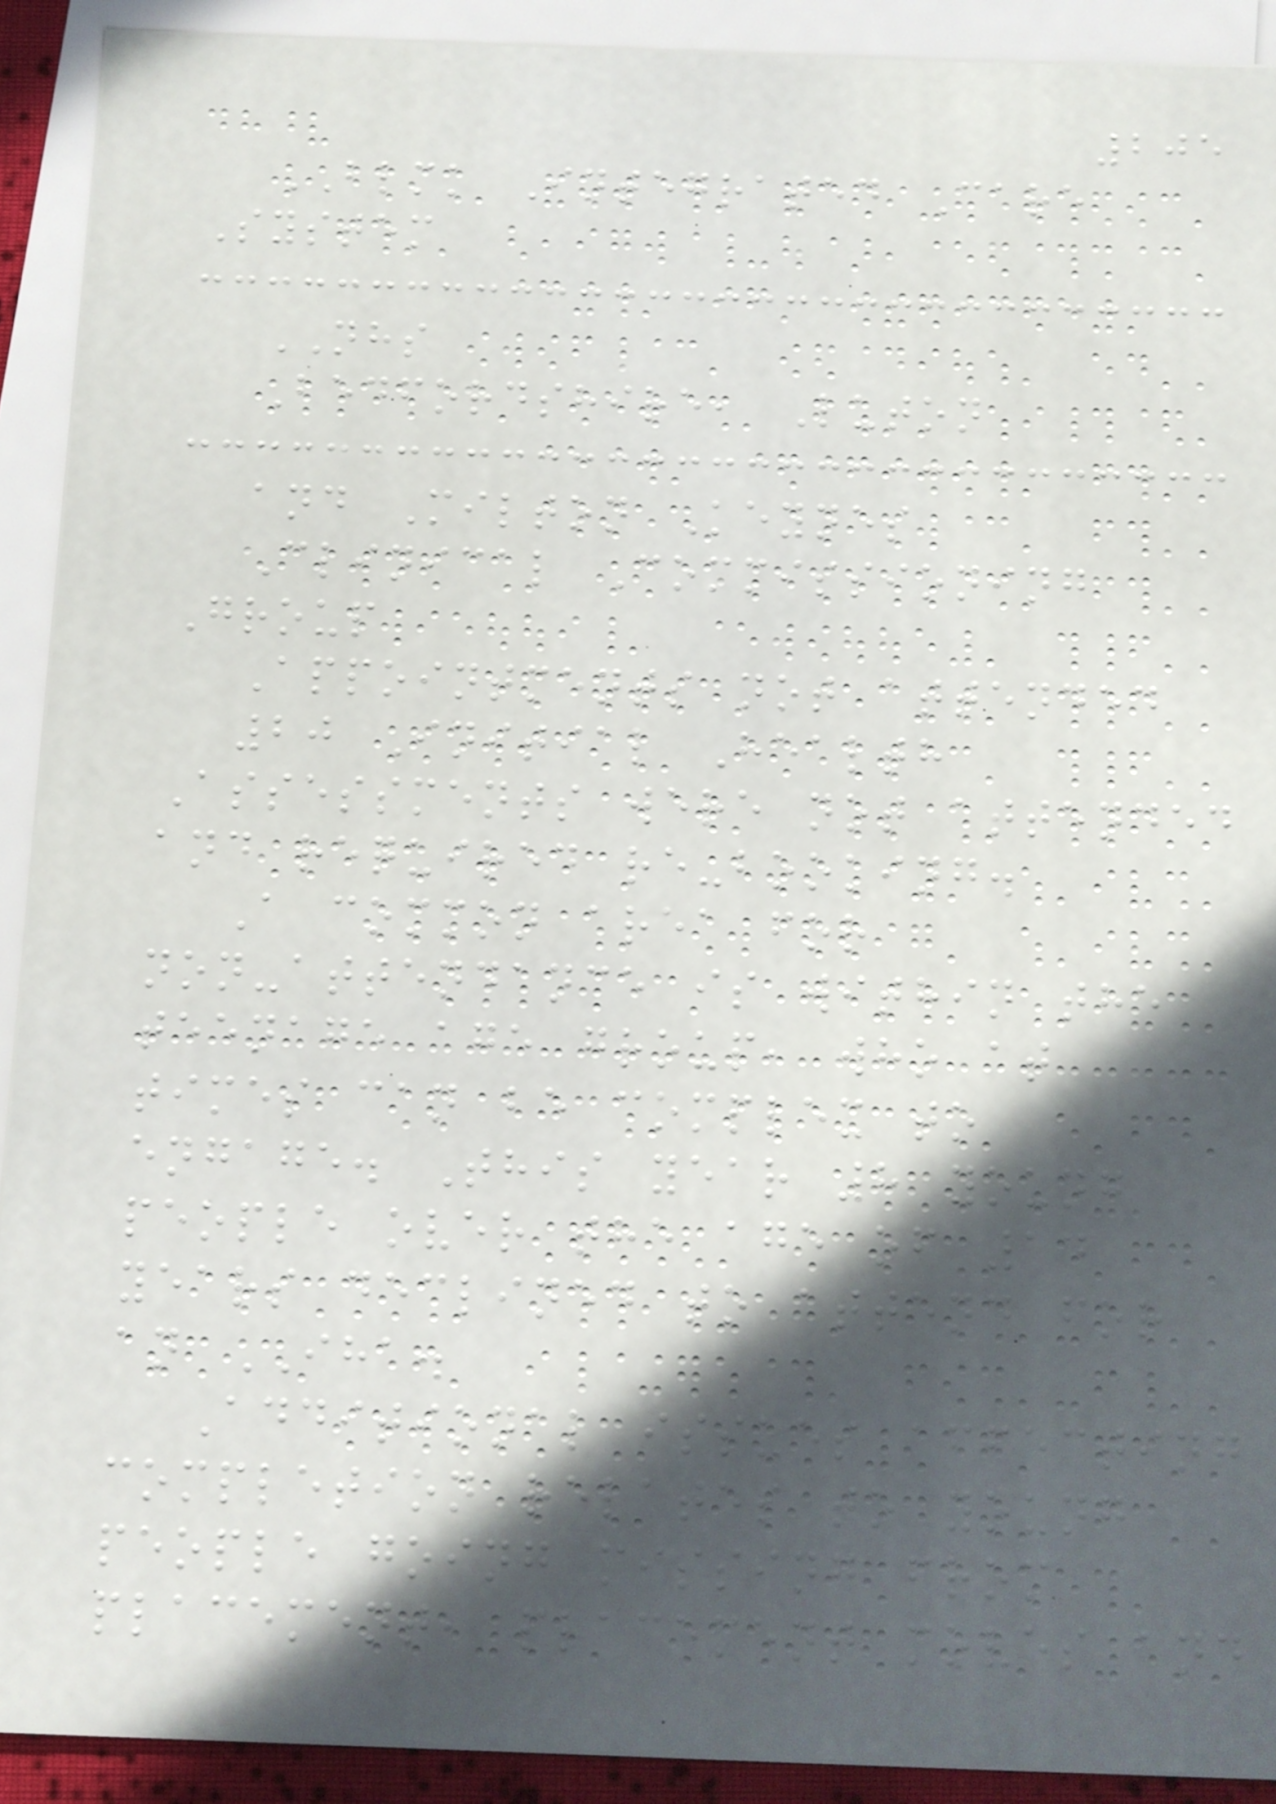205
BLMK Integrated Care
System
NHS
Bedfordshire, Luton
and Milton Keynes
Clinical Commissioning
Group
Appointments not attended
20 Initial Health
Assessments were not attended
and required re-booking.
A common area for
non-attendance is within the
teenage age group, who at
times can be complex to
engage. This year 8 young
people over the age of 14
years declined to attend for
an IHA.
Additional issues affecting
completion relates to young
people going missing from
placement, placement moves and
